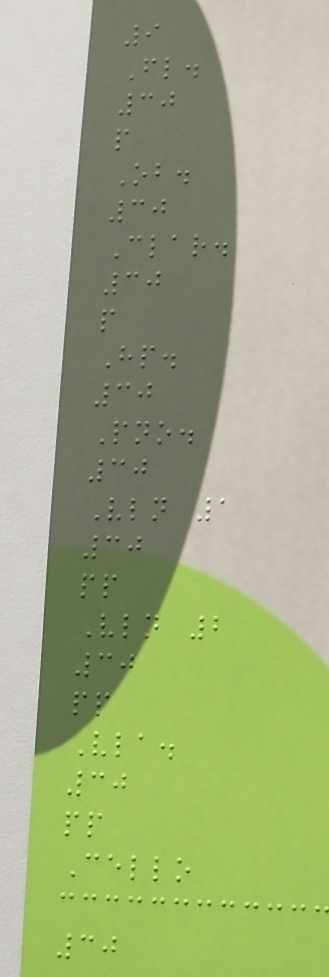9
Fl.
30
p
Ob.
30
Clar.
30
p
Hp.
30
Pno.
30
Vln 1
30
pp
Vln 2
30
pp
Vla.
30
pp
Cello
30
